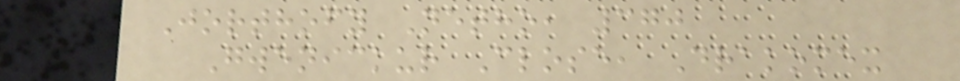Jorthofy Netho, 370
Gwenickur Close, Drakomex
